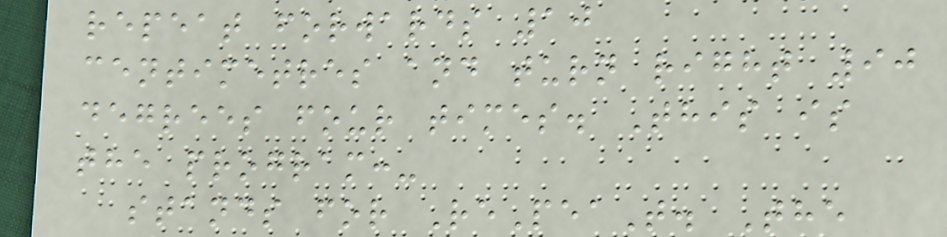repeat forwards 10
centimetres and turn right 90
degrees four times. This is
the program:-
stands for RePeaT. The
